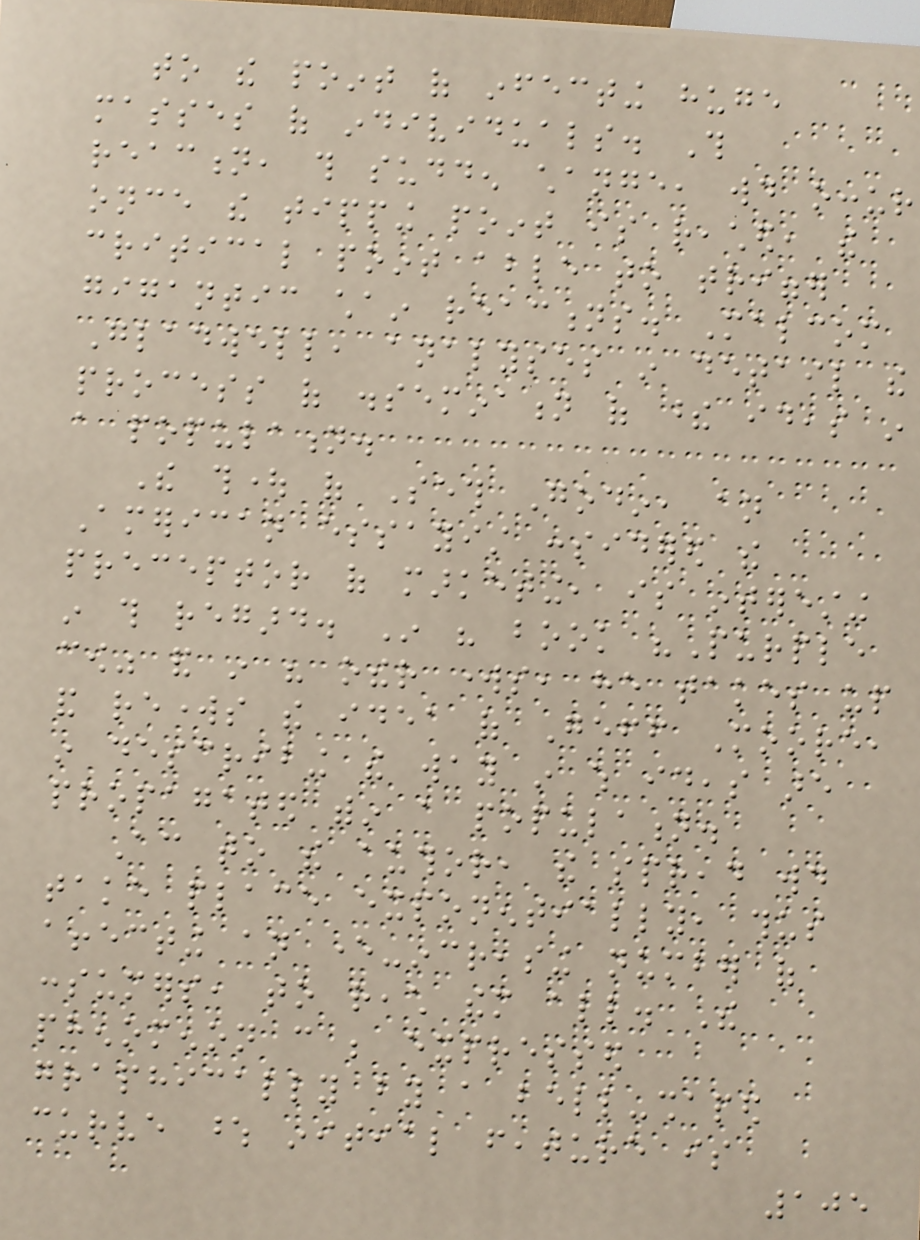to the point of infecting huge
masses of individuals. This
reaction, this sudden change, would occur
once the tipping point is reached, the
critical point able to trigger
gigantic chain reactions. Malcom
Gladwell, analyses in detail the
process of dissemination of these ideas in
a population.
The thought of Seth Godin, an
American essayist considered the
preceptor of marketing, is interesting
in this regard. In his book "Purple
cow" and in his other works, he takes up
and reworks the idea of Geff Moore,
in describing the way in which ideas are
propagated within a population.
According to the author, the spread would
take place exponentially, thus
affecting an ever-increasing number of
consumers, to reach them all. The
phenomenon can be expressed
graphically by a bell-shaped
curve whose initial feature is
105
